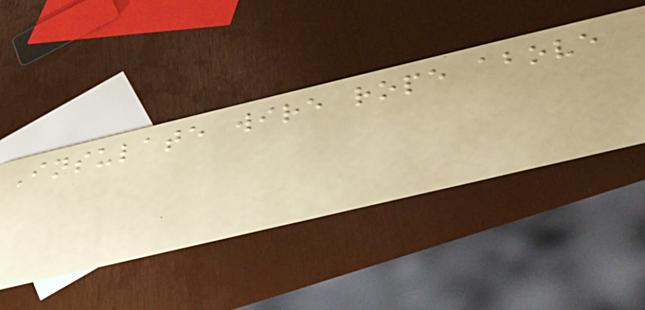Insulate wire rope above
